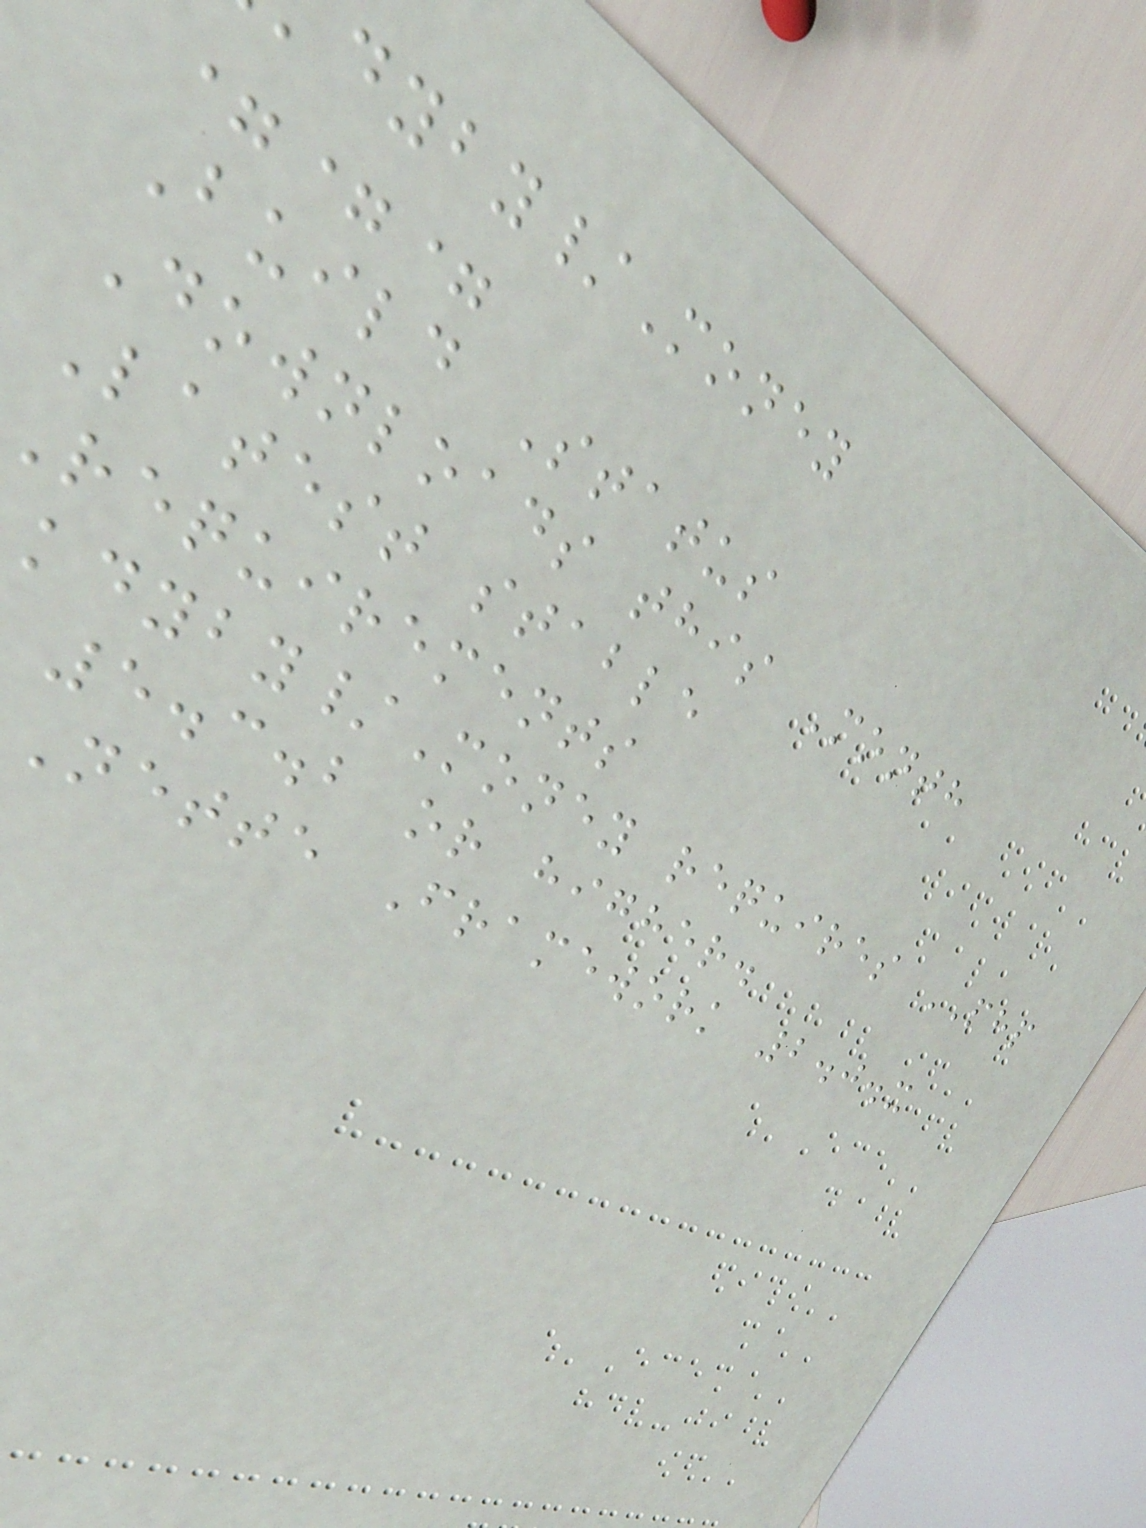dyby/Money
===
Build Status
Downloads this Month
Latest stable
requirements
dyby/Money requires PHP
5.3.2 or higher.
Nette Framework 2.0.x
